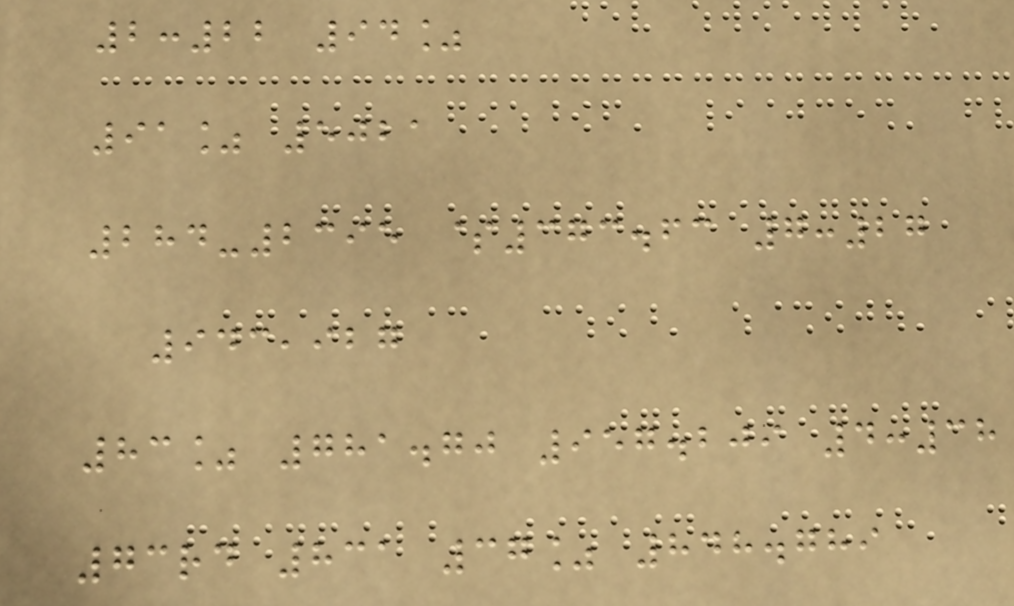2:22 94%
91% 5021
284-2395 $373.63 7:27
943,927
83% 781.70 957.209 4:38
73rd 831 37% 848.789
